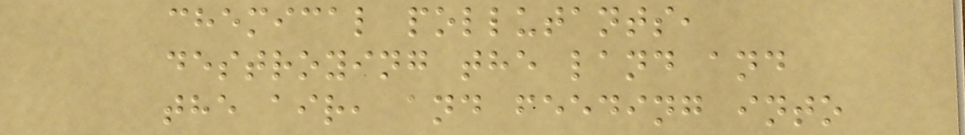chemical pollutants,
destroying the land and
the air, and feeding into
